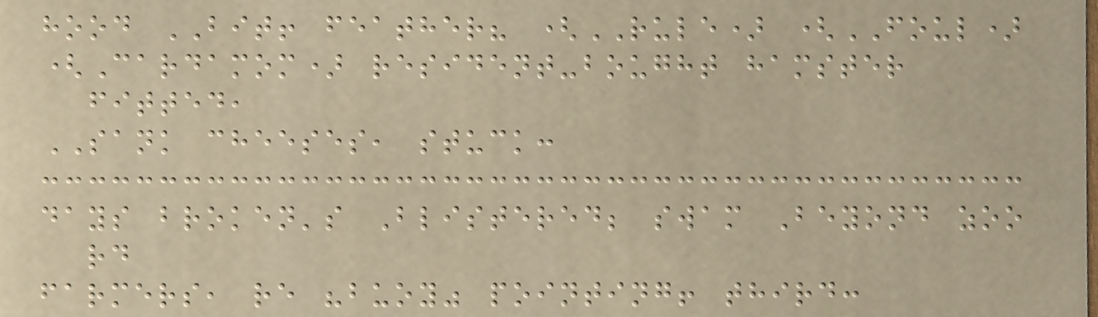hood BIT! feather? (RULE) (FOUL)
(Cardamom) resident-bought hamster
fitted,
SANK cheeses, stuck:
days broken's Blistered; swam Beyond zoo
rd
farmers, re "buoy" pointing! third:
